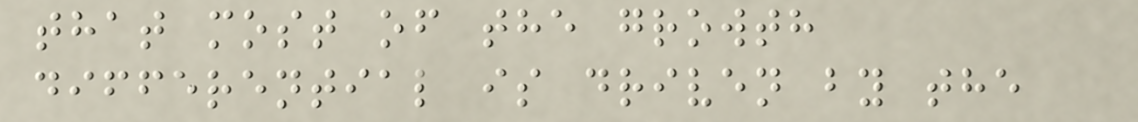that most of the growth
differential is driven by the
